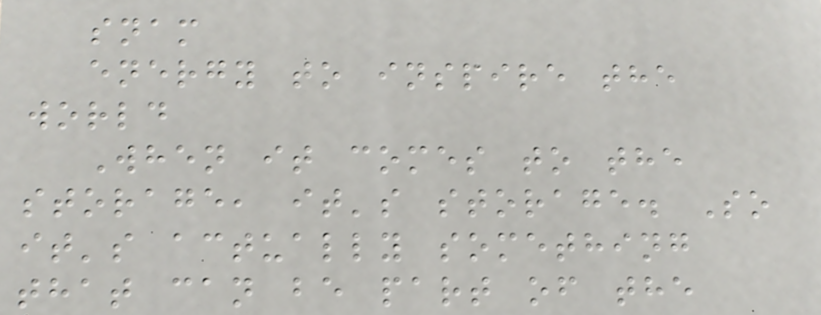snam
energy to inspire the
world
When it comes to the
storage, it's storage. So
it's actually something
that can be part of the
